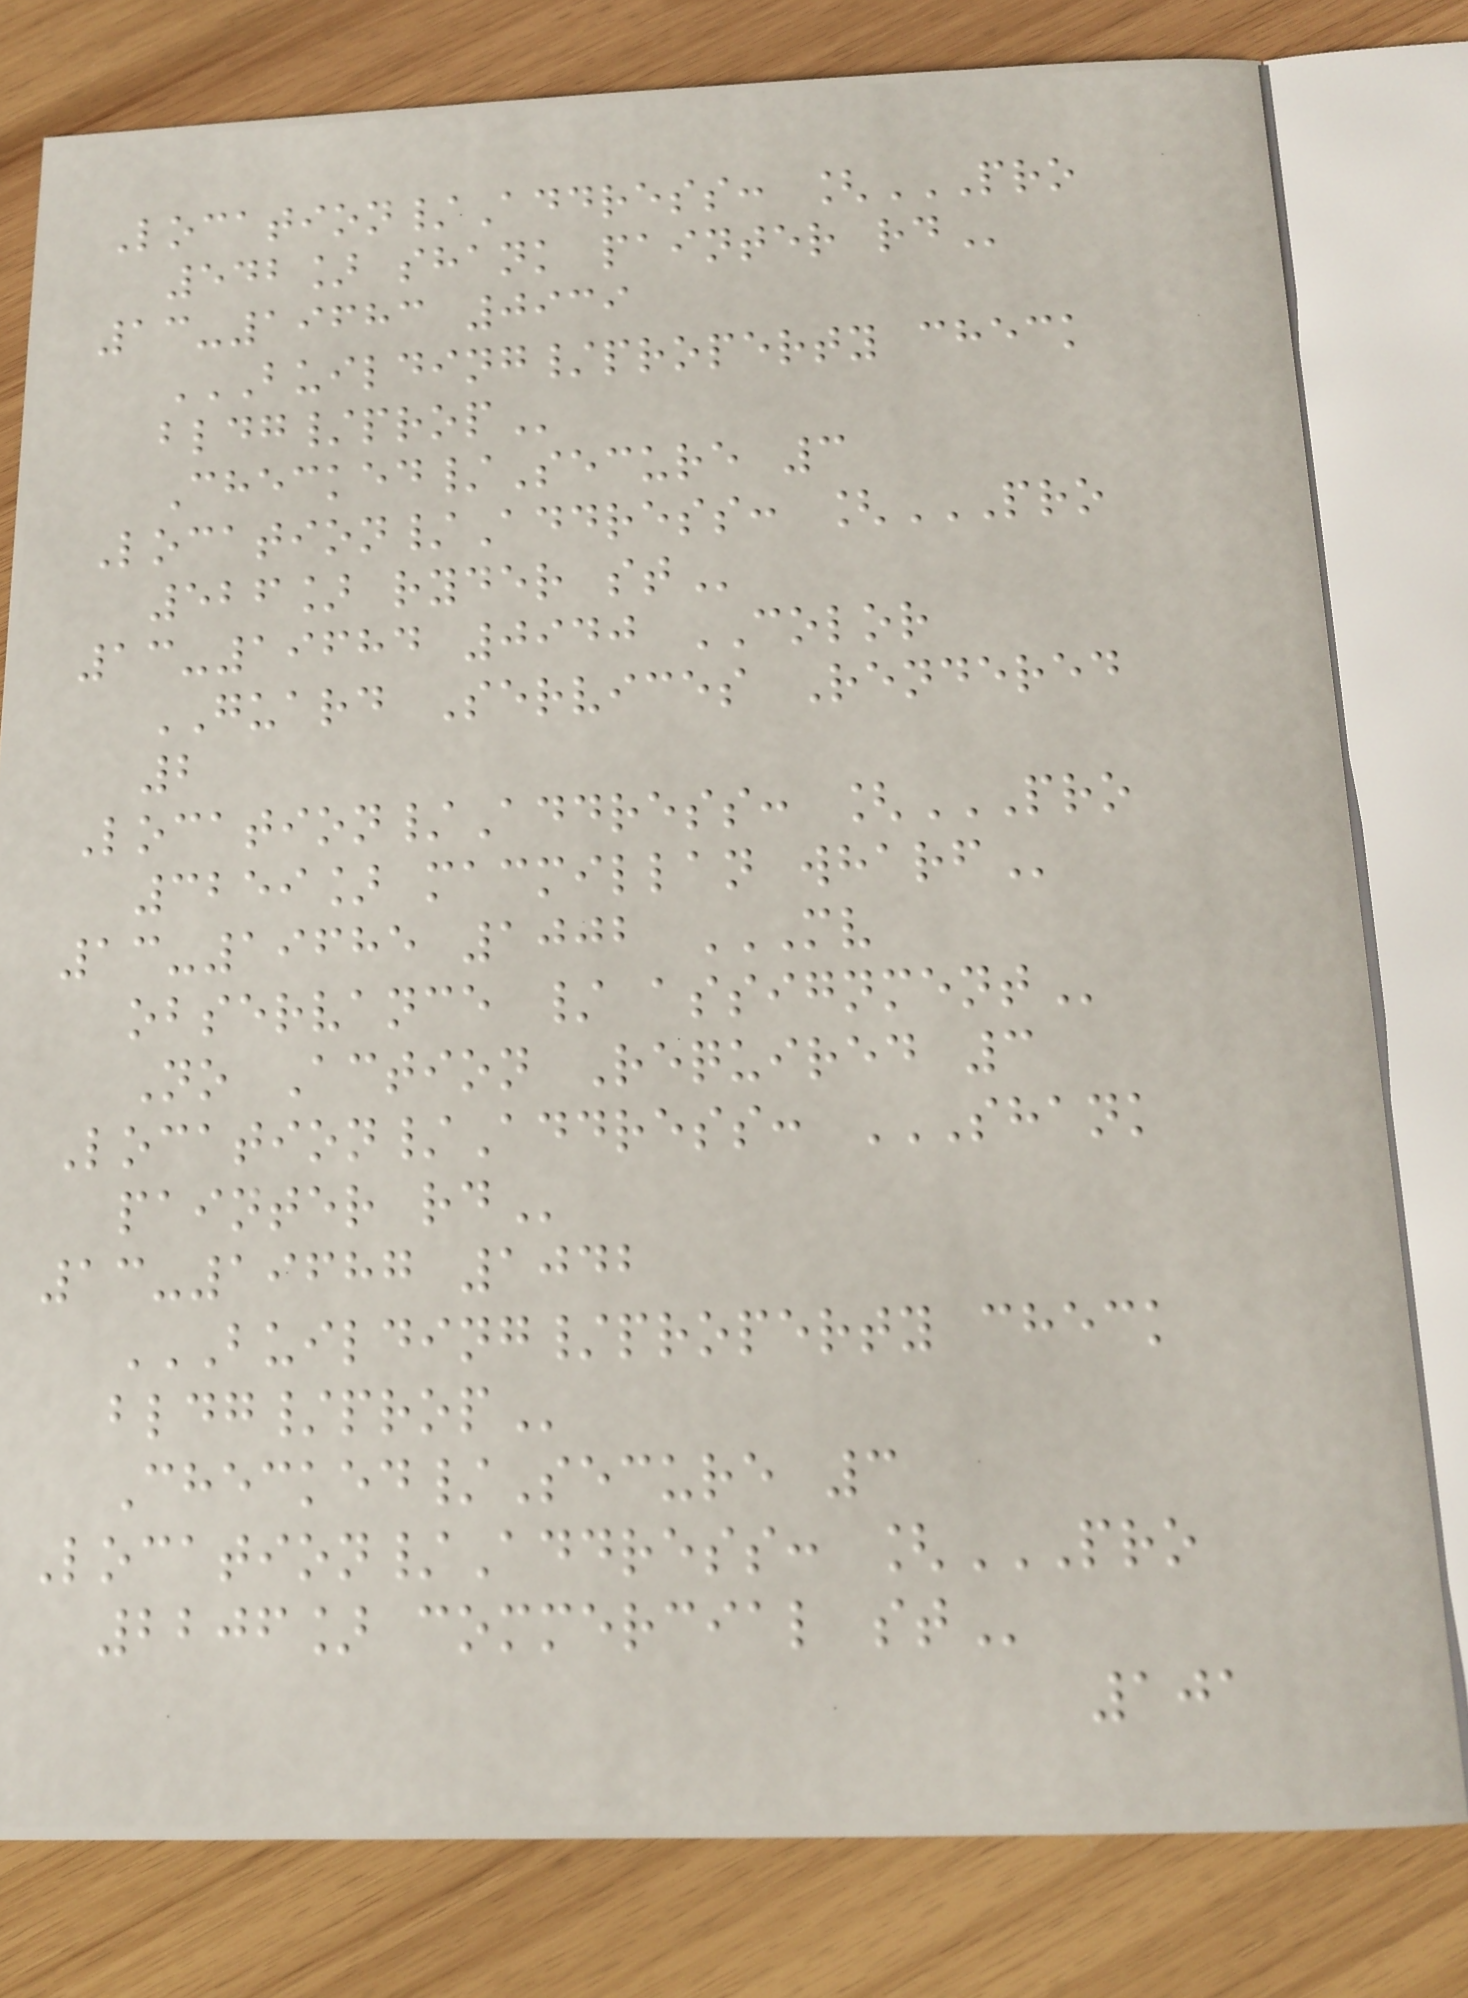Location/Address: [PRO
542] SHANK PAINTER RD
13-19683 0939
BUILDING/PROPERTY CHECK
BLDG/PROP
Checked/Secure 3
Location/Address: [PRO
526] RYDER ST
13-19684 0940 COLOR
GUARD Services Rendered
2
Location/Address: [PRO
3259] MACMILLAN WHARF
13-19685 1002 MV
OBSERVANCE / ASSIGNMENT
No Action Required 3
Location/Address: SHANK
PAINTER RD
13-19687 1042
BUILDING/PROPERTY CHECK
BLDG/PROP
Checked/Secure 3
Location/Address: [PRO
2206] COMMERCIAL ST
101
